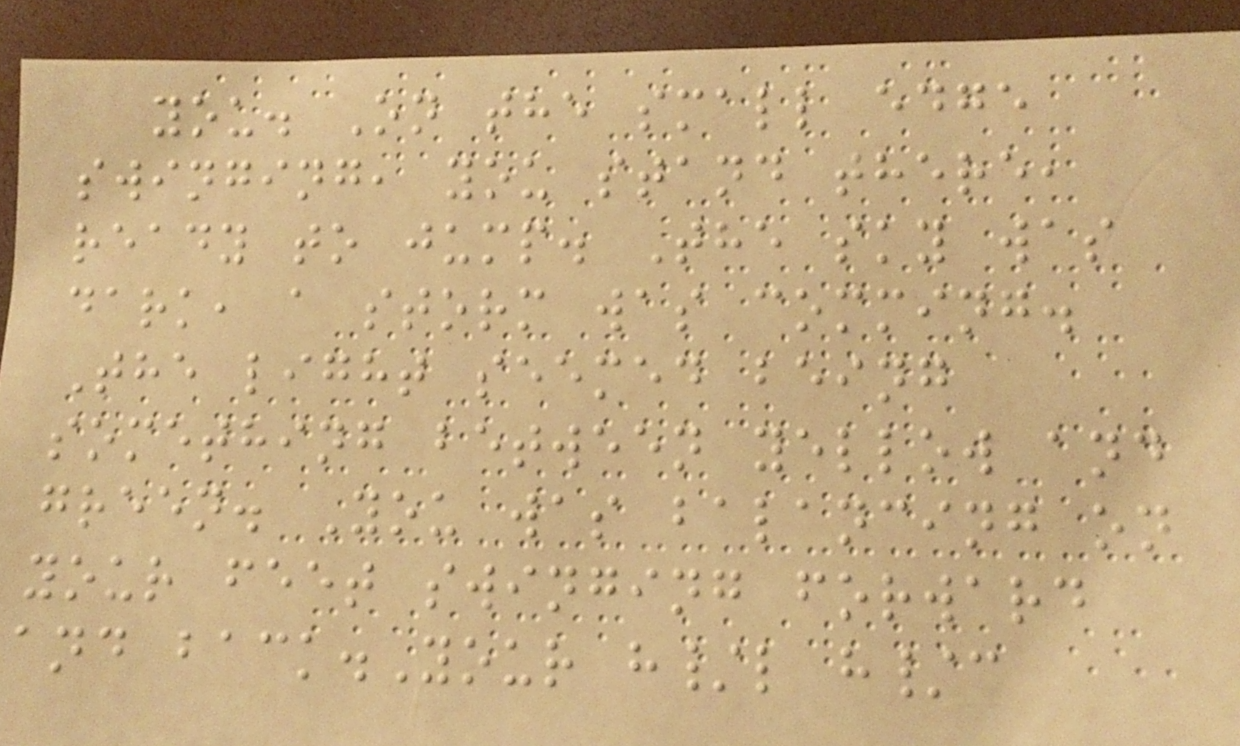you. On the small edge
swinging, you stand there,
ready to jump. The sky was
dark, a storm was comming.
The light seemed being
something between yellow and
green. You was balancing on
your feet swinging forward
and back.Your h/l h/c
